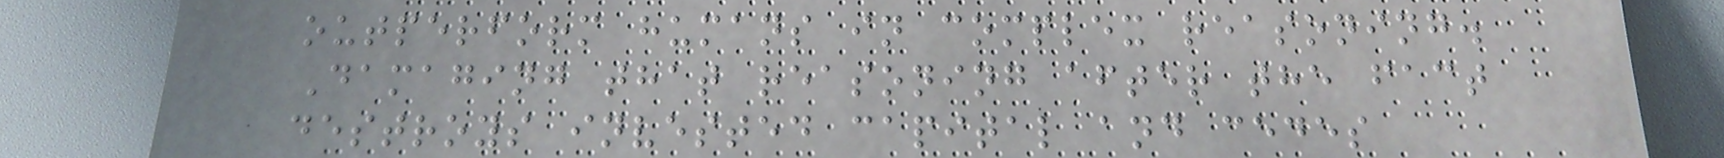outperform humans in complex reasoning.
Damaging that reasoning after the fact
destroys invested capital and cedes
